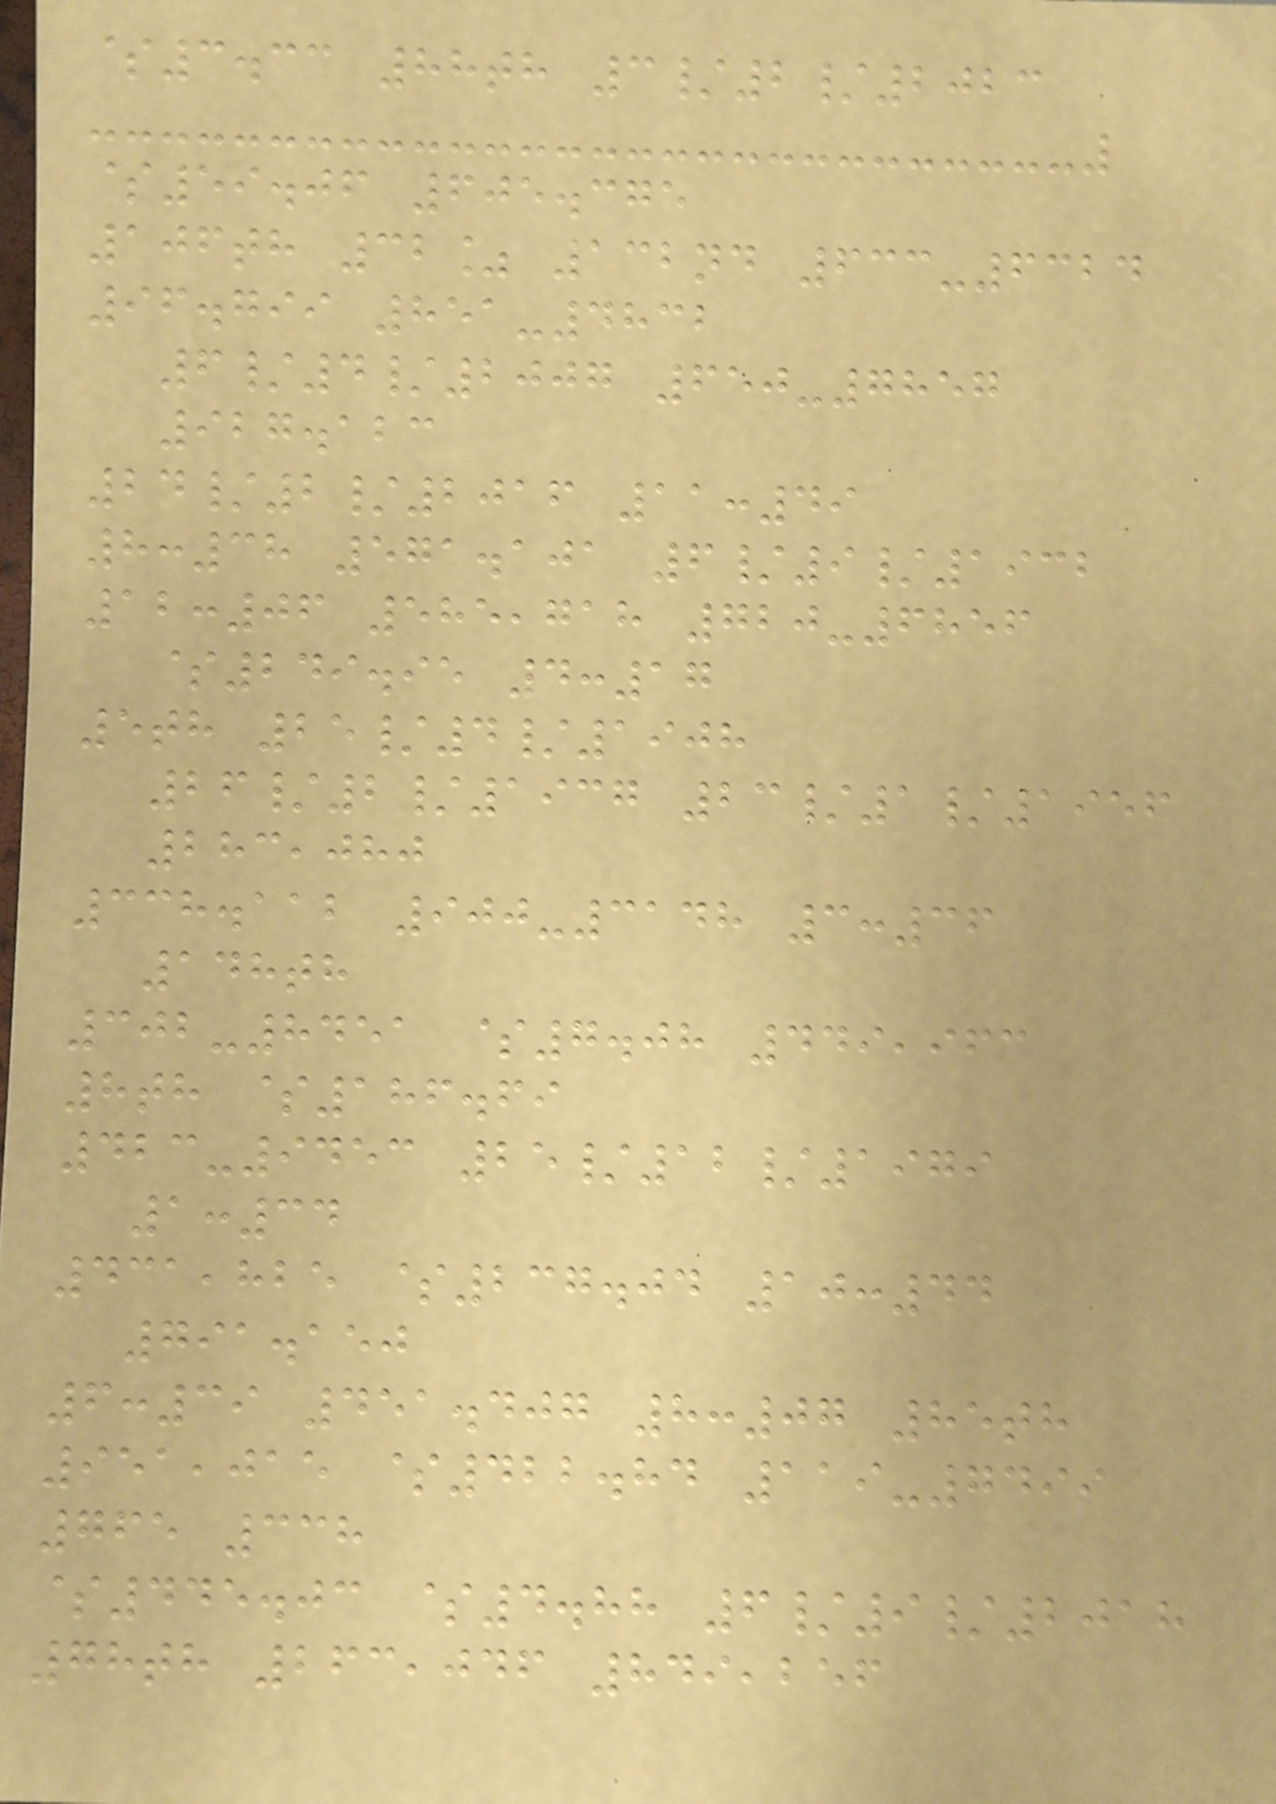$3.33 88th 3/2/2023
$59.06 605.375
106th 32% 132nd 633-6324
96.799 851-4832
6/4/2007 650-7857
927.123
24/2/2016 11:49
8:38 571.101 6/9/1932
12:06 585,718 720-6856
$249.95 4:17
5th 25/4/1908
26/2/1937 23/1/1956
283,080
338.112 900-3148 3:36
148th
302-8451 $7.08 449,963
8th $186.69
423-9453 25/12/1979
1:34
431,825 $237.04 10:44
791.150
6:39 451.407 8:07 85th
951,015 $422.84 119-7499
765 338
$445.03 $4.88 6/9/2018
78th 263,046 849,256
